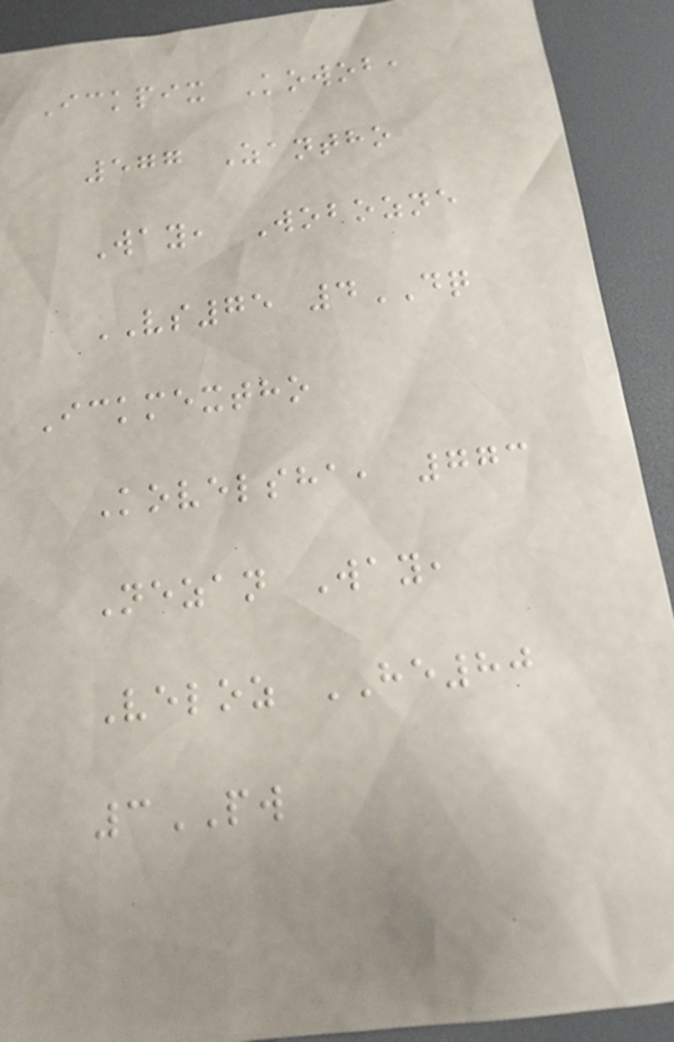Ickpix Kowob,
577 Zantho
Way, Wobozne
VS75 4DQ
Ickmextho
Kovelsha, 773
Nezan Way,
Veloz HE80
3PW
